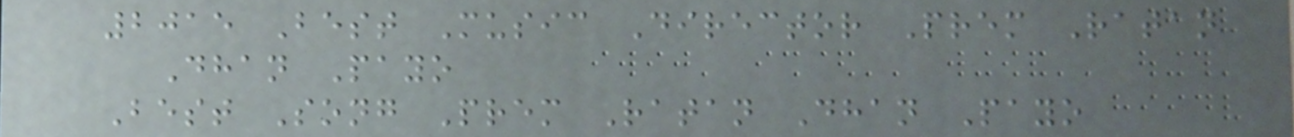2015 Best Music Director Prem Ratan
Dhan Payo
Best Song Prem Ratan Dhan Payo
